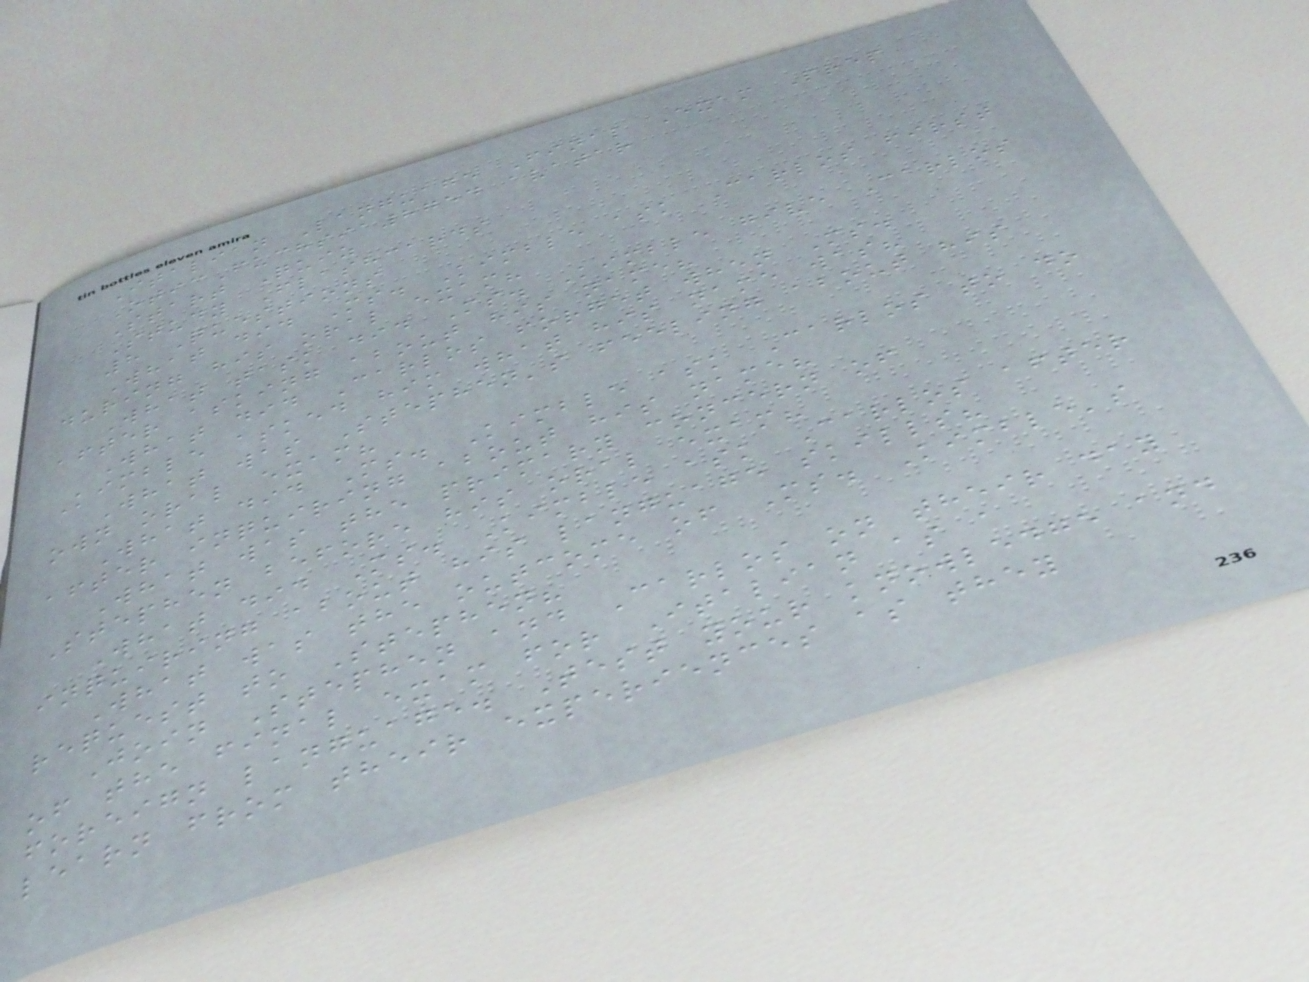Italian Language Final Exam Prep
OticFuchsia8754 avatar
Start Quiz
Study Flashcards
8 Questions
What did Ms. Kimble ask Carlos first
during his oral exam?
What task did Ms. Kimble give Carlos
after asking about his name?
What did Carlos forget when Ms.
Kimble asked him what his name was?
What was Stephen's feeling about his
own oral exam?
What did Ms. Kimble ask Carlos to do
after inquiring about his name?
What was the primary concern of
Stephen before his oral exam?
What did Ms. Kimble ask Carlos after
inquiring about his language skills?
What was the outcome of Ms. Kimble's
request to Stephen?
Join Stephen and Carlos on their day
of the final exam for Italian as a
foreign language. Test your knowledge and
learn from their experiences as they
